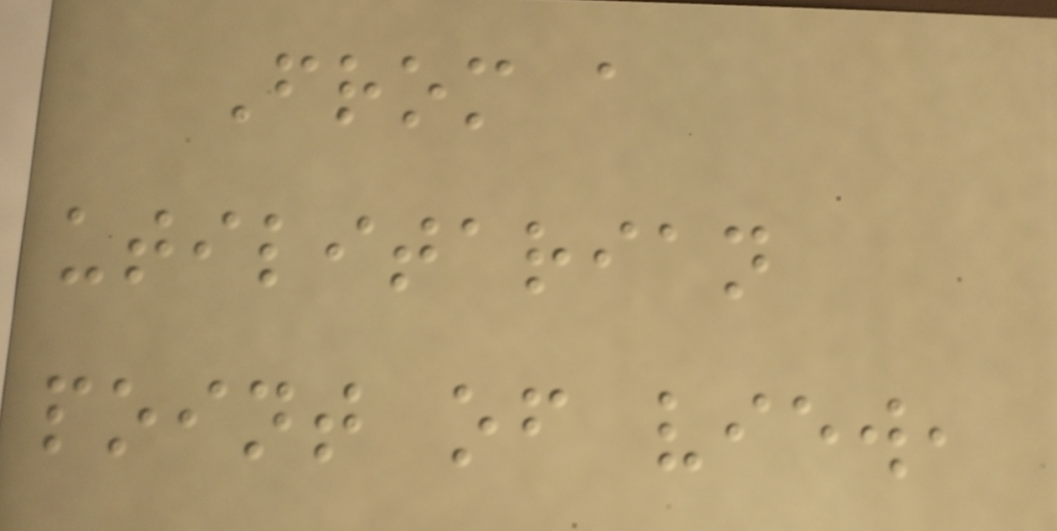From a
utilitarian
point of view,
